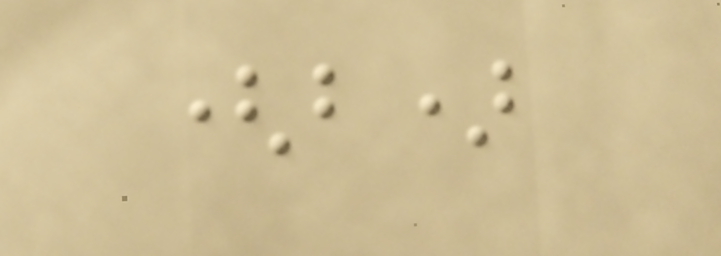(b)
